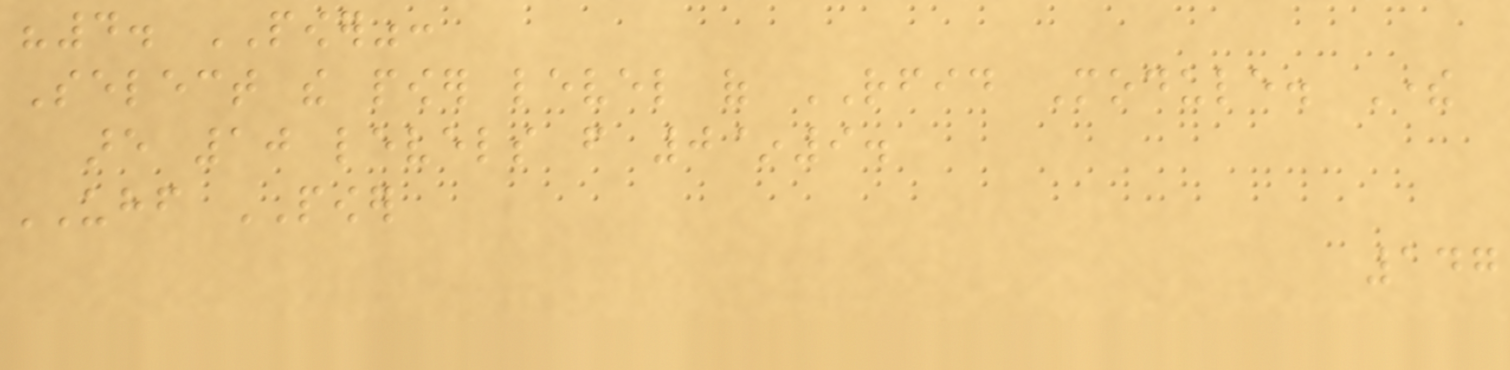"4. POWER":
Select the power level of RFID Module. There
are 10 levels from 0~9.
UHF POWER
147
